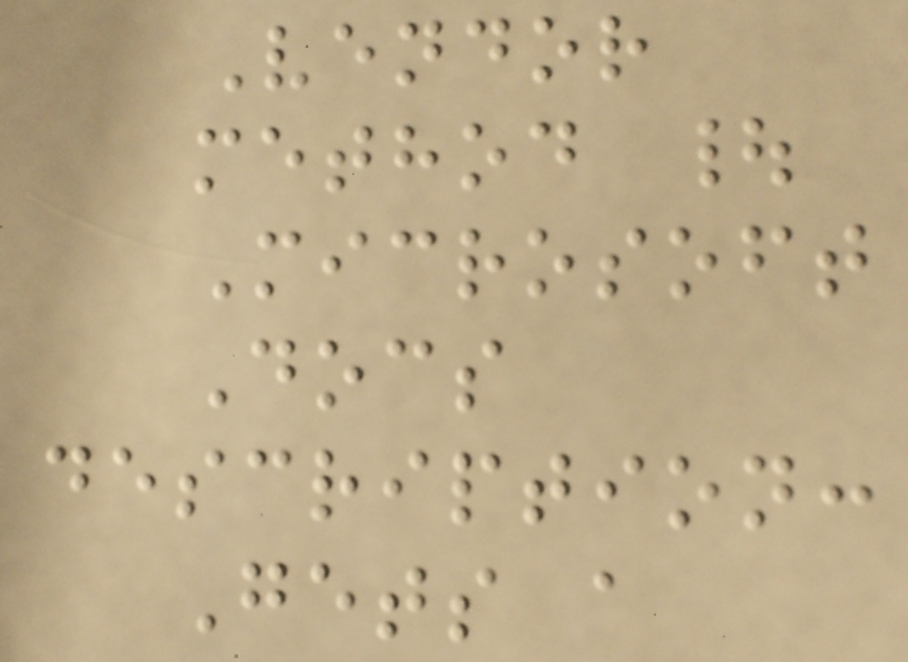Vendor
method |
Microsoft
Docs
description:
Gets a
